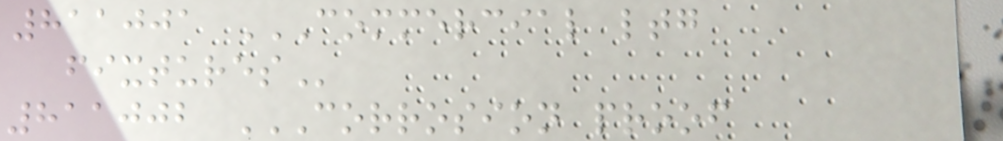811001 COMMERCIAL LTG
FIXTURES
811002 CORROSION PROOF
